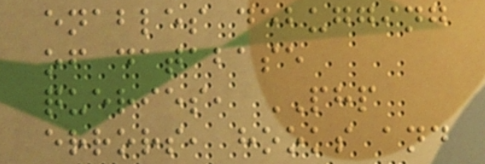enables debugging
of database
queries, PHP
errors, hooks and
